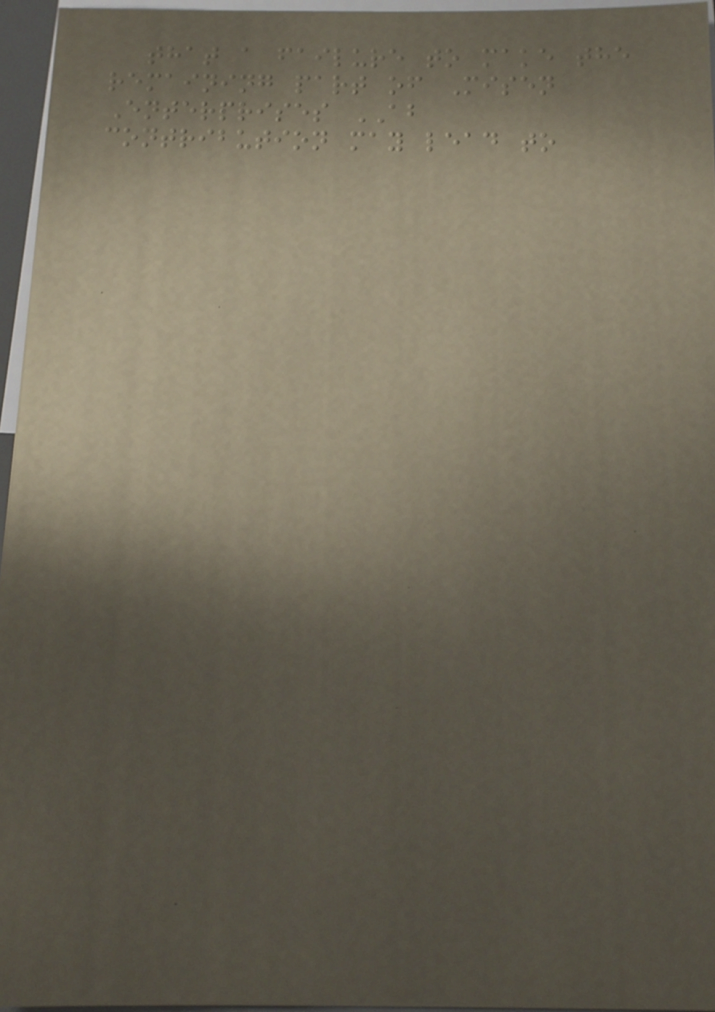that a failure to make the
remaining part of Misen
Enterprises AB
contribution may lead to
